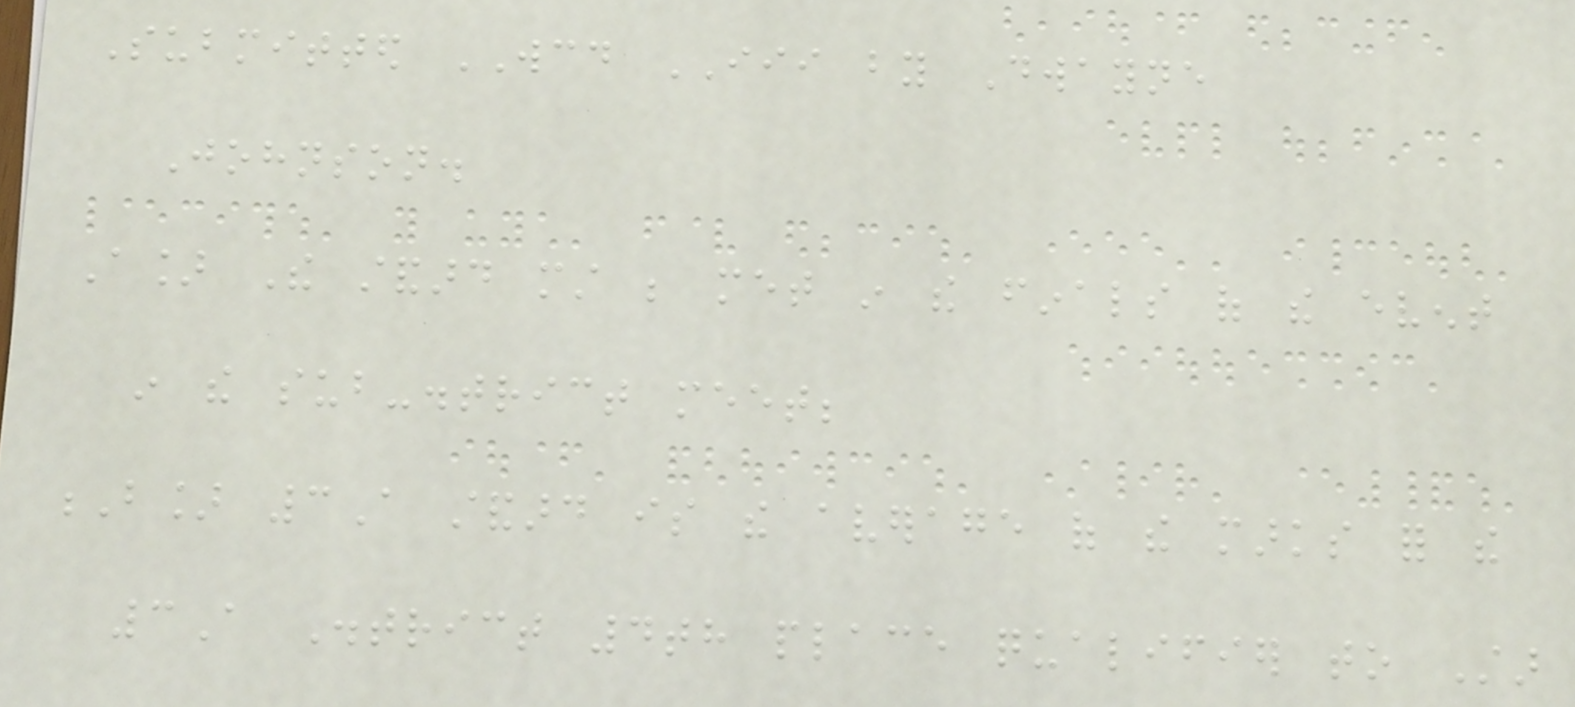Submitted WCD III by Dwayne
Johnson.
A] The standard must be met in the finals of the event
in the sub-district meet;
B] 3A standard is the average of the marks for the
3A District 4th place qualifier to Star
